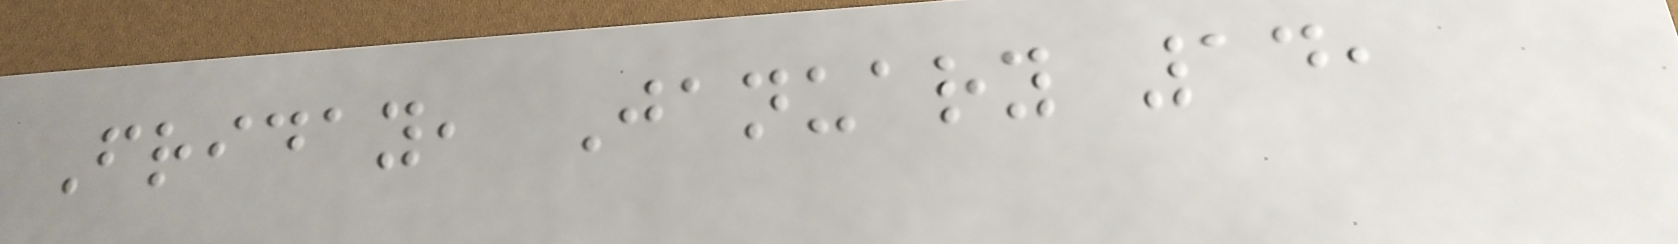Friday, January 14,
